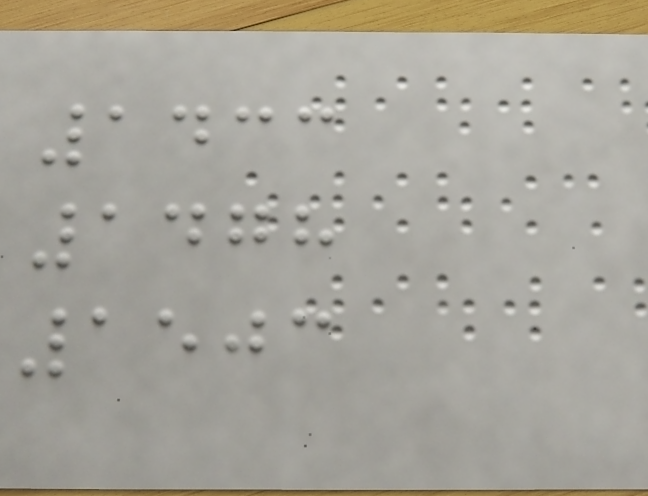1433
1478
1503
